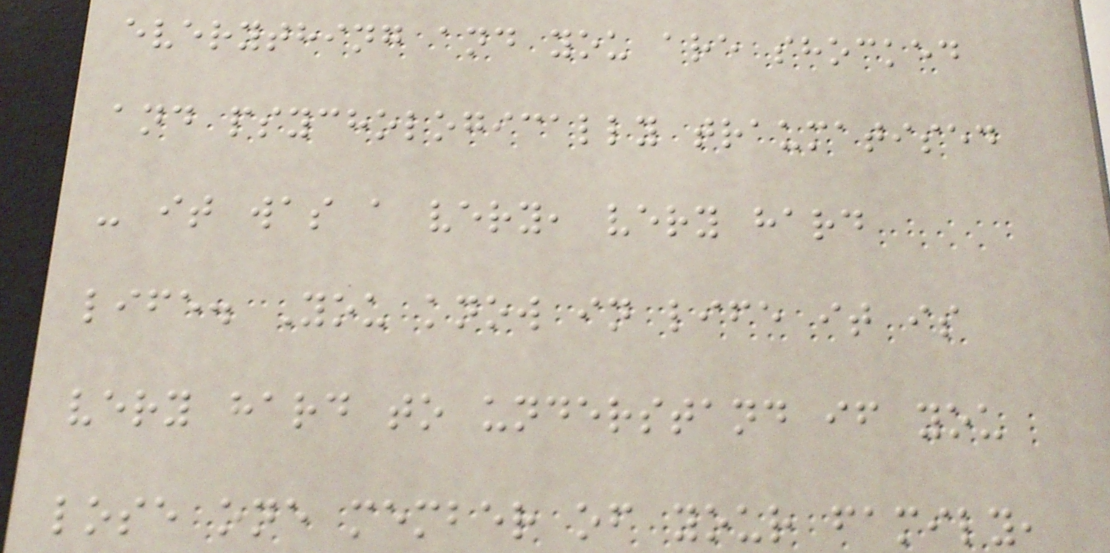everything and you are shocked
and psychologically traumatised
- it was a very, very hard
life. You know in life it is
very hard to understand if you
lose one member of your family,
